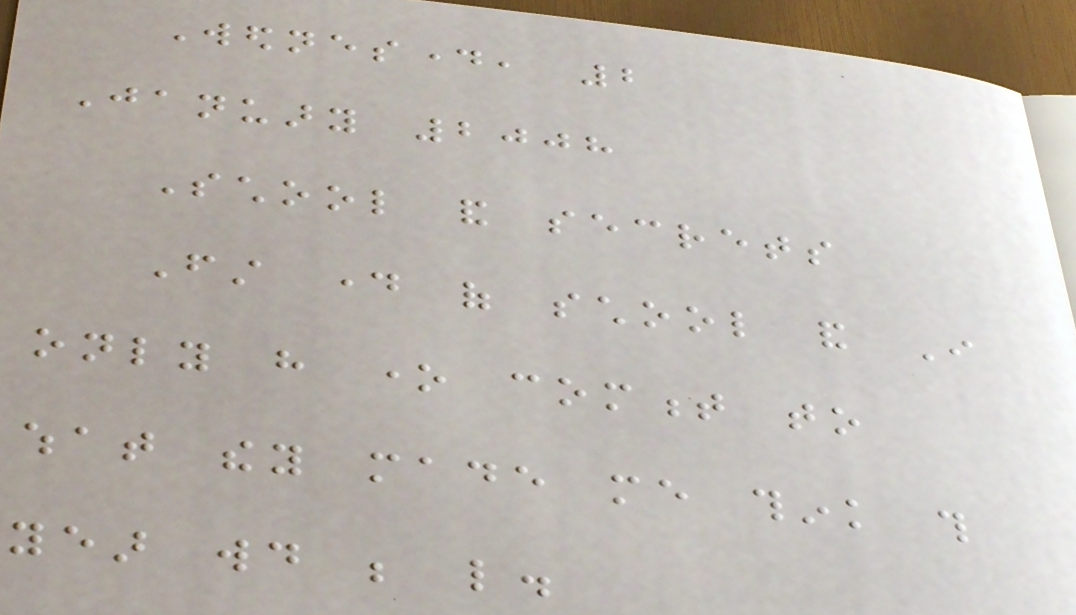Wednesday, 2
January 2008
School and secrets
First day of school and I
only have one comment to
what they made me think this
year would be like.
